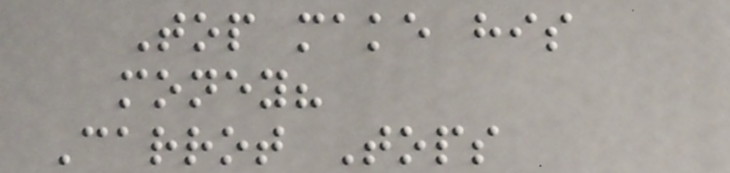Top make his
money?
Carrot Tops
